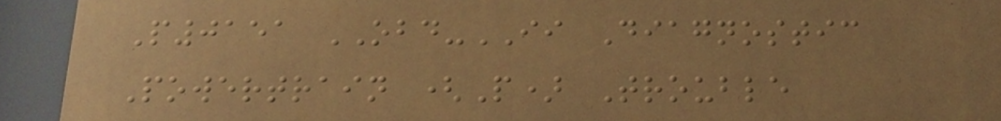P0151 OBD-II Diagnostic
Powertrain (P) Trouble
